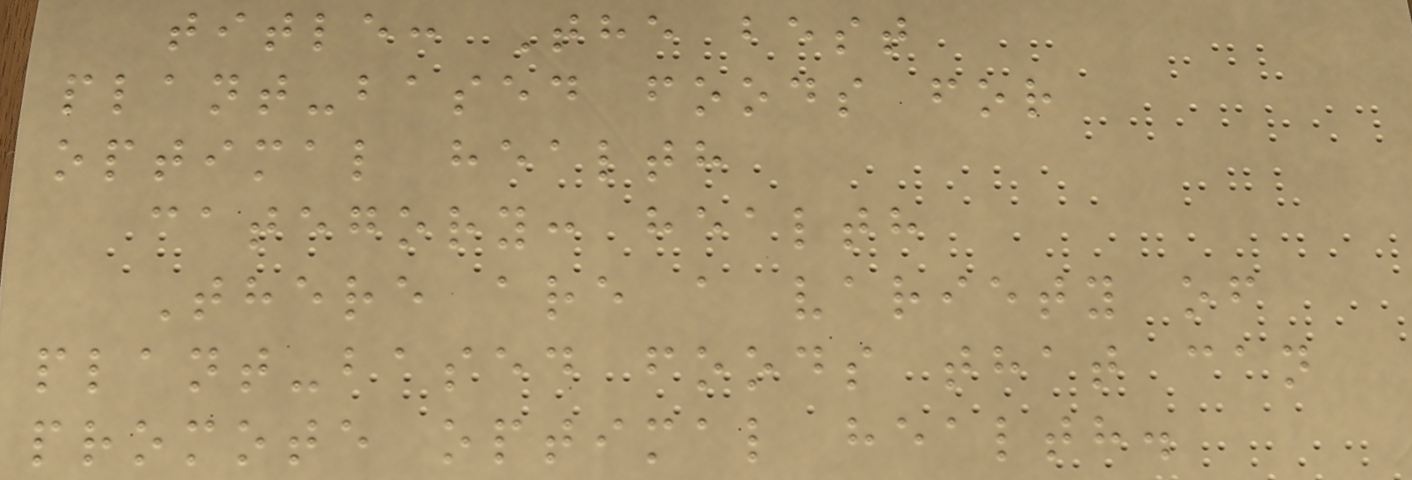title: The best
plant-based foods for
optimal health
category: health
There are a variety of
plant-based foods that can
promote optimal health.
